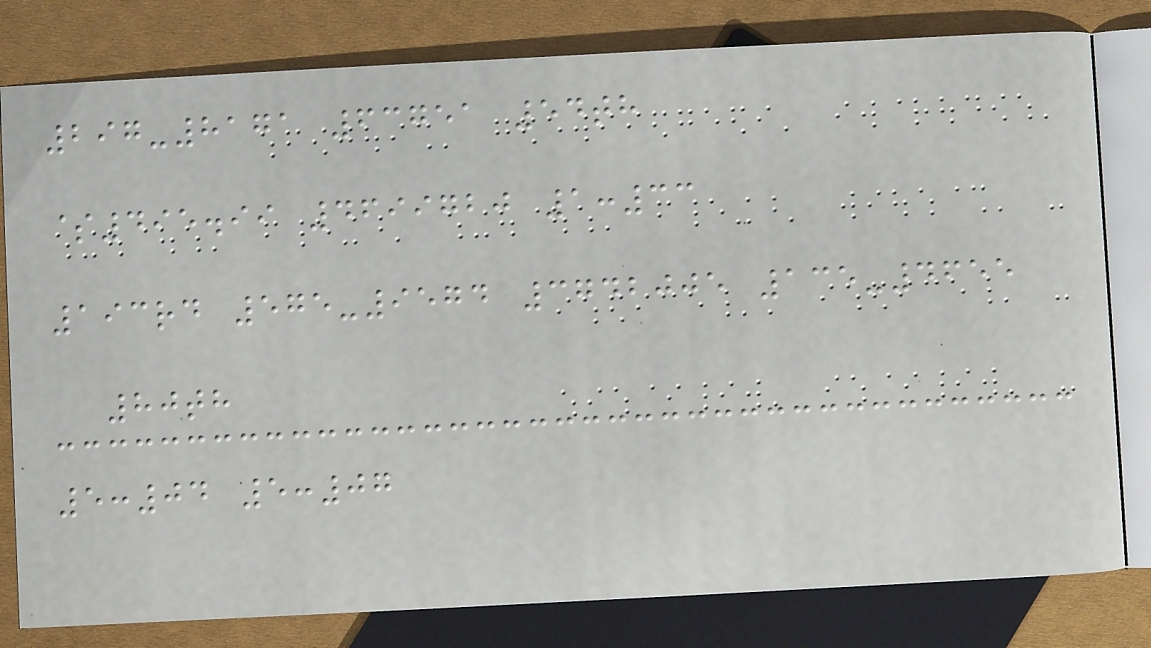297-8171 63751 54th
$495.99 4699720 1:33
193rd 575-9574 3742005 135-4655
80th
5:04 5:07
